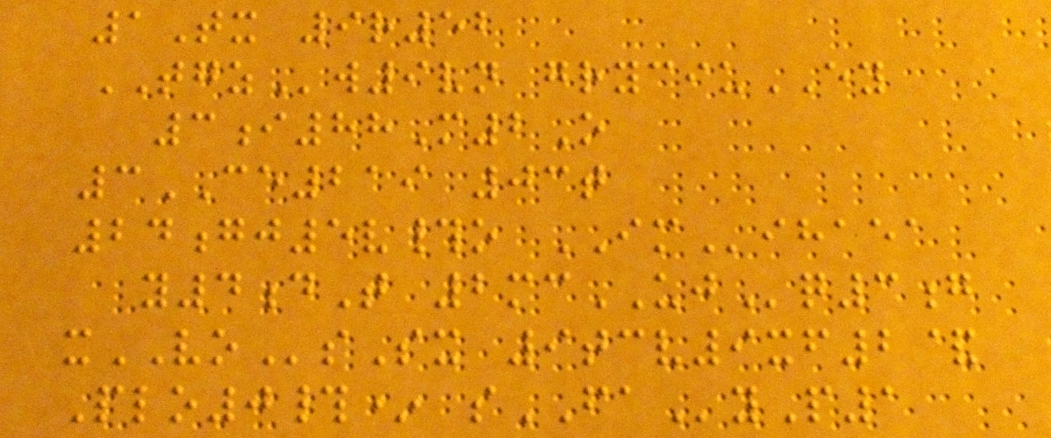1Tx 9r52
TGZw9vn gryciuEY
3i88M2O
3CE219 03t
24gj5v#o IMihaea
y4dT 2mcUJq3g
xVOsSx 9tcv9xf2&
Plo0#* sFAyP1
